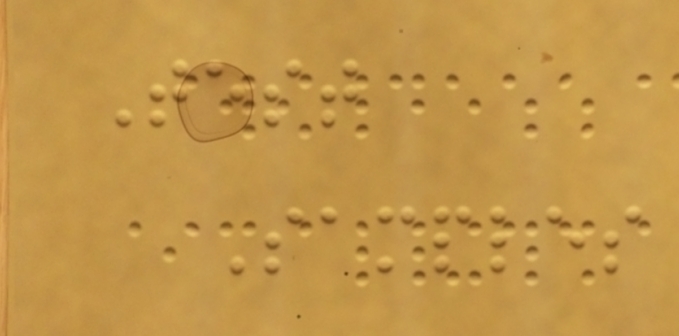Test
Samples
